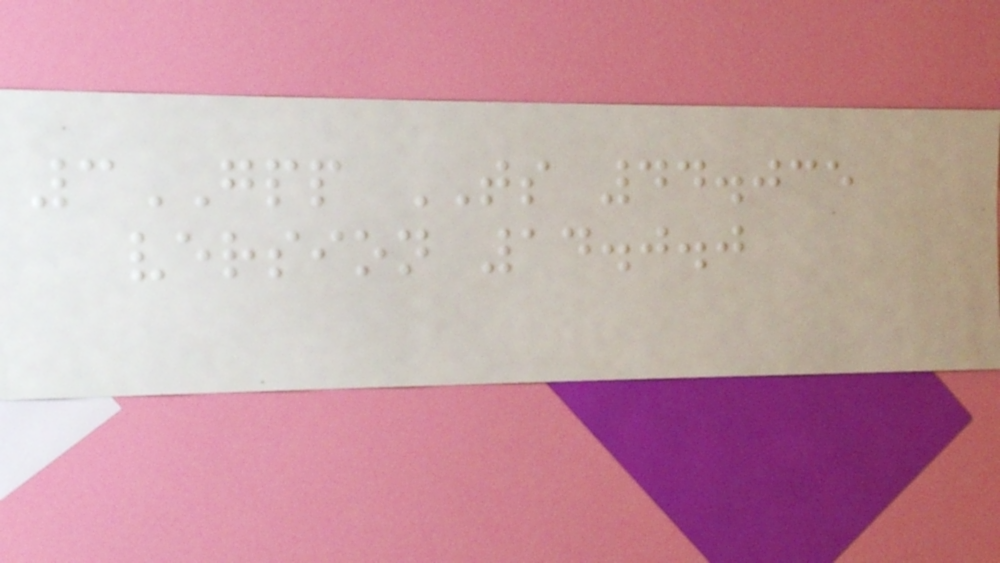3GPP TS 44.035
version 14.0.0
